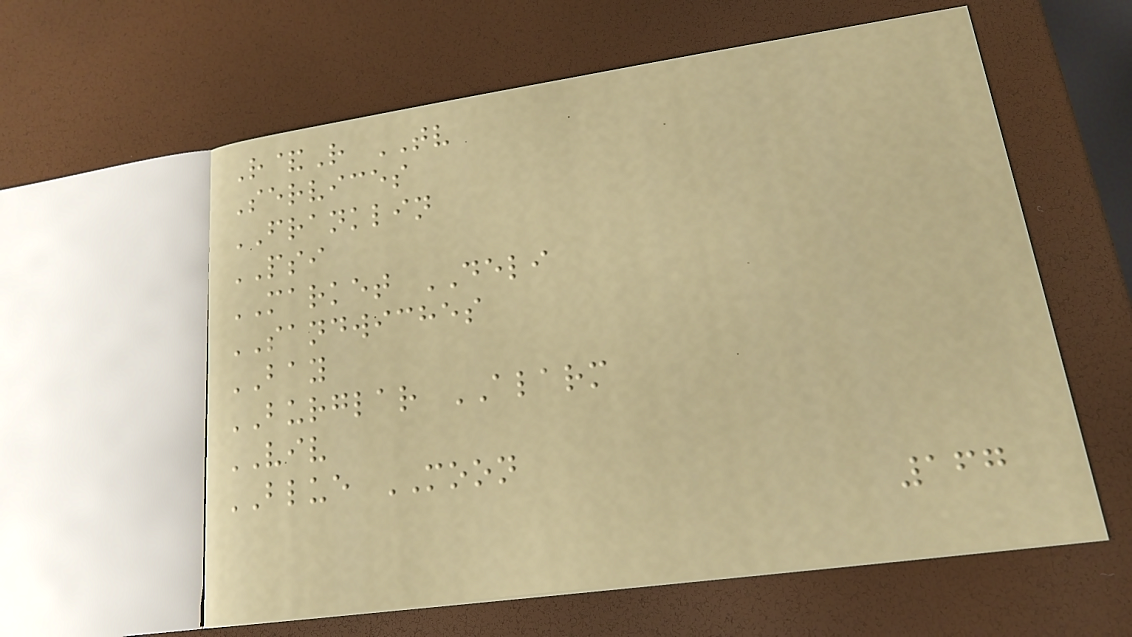R&R TV
Services
FRANKLIN
PSI
MARKET DELI
SANDWICHES
BAY
BURGLAR ALARM
VIV
BLUE MOON
167
